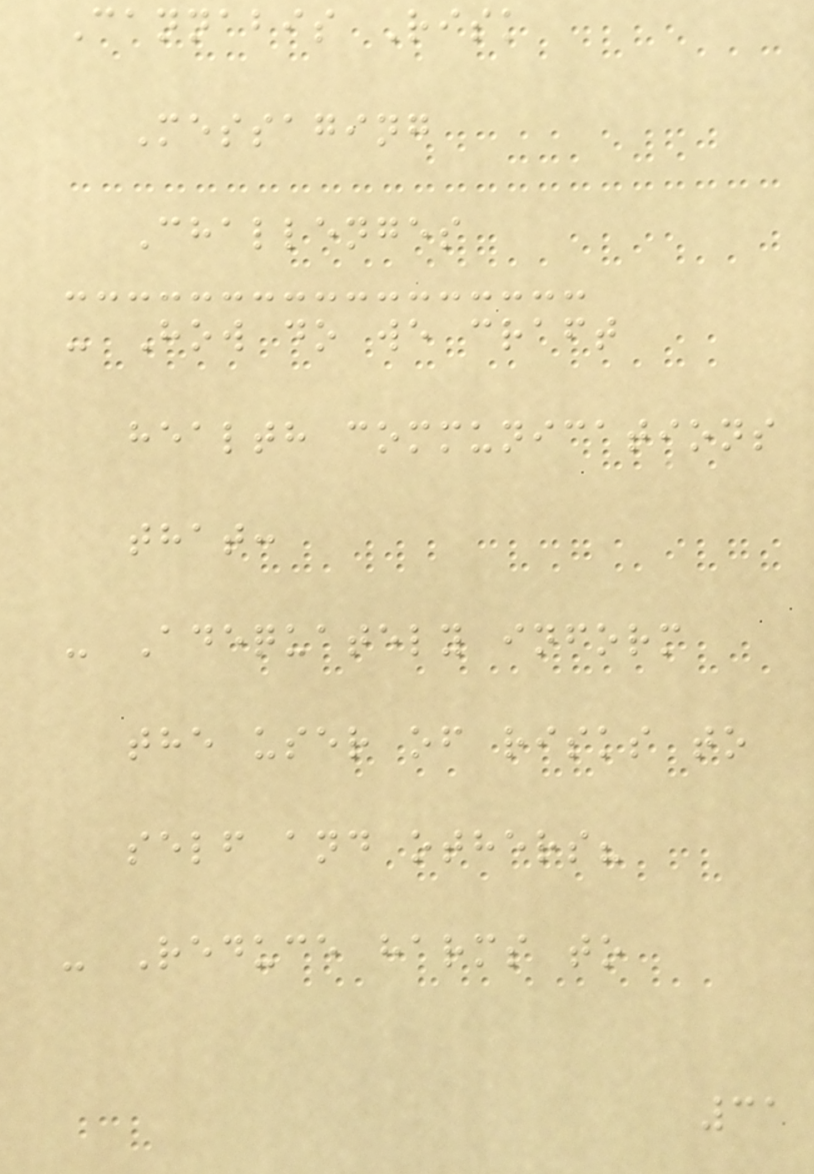Cannabis Risk
Messaging
Challenges
- How do we craft
health communications
that:
- Adequately inform
the user of risks to
self and others?
- Reduce harms to
31
